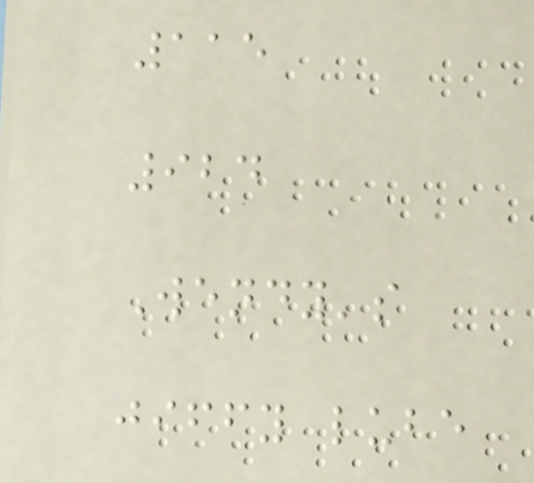115
924
Wendy's
jiffy lube
